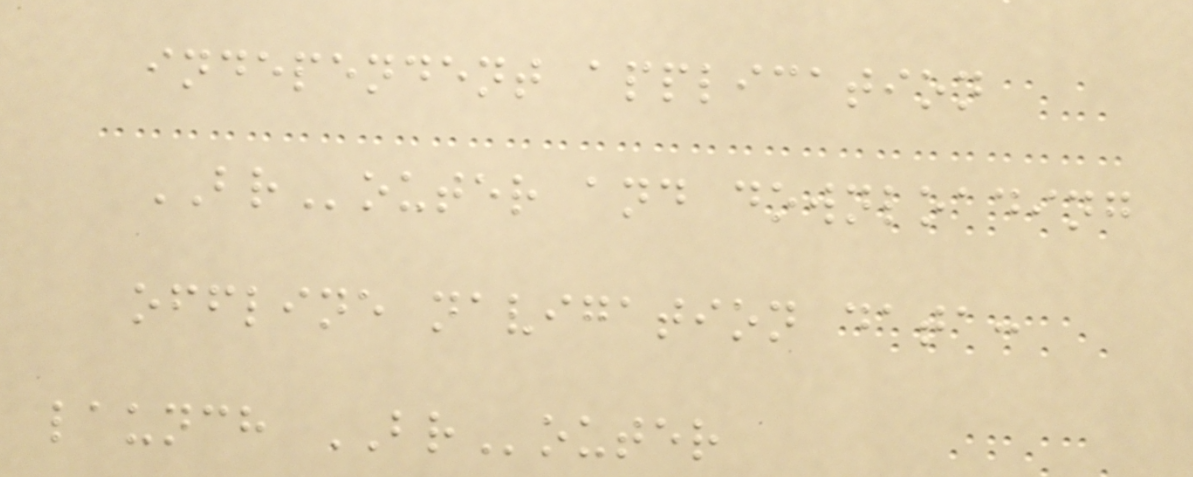independent application
BRouter and downloading
offline navigation data:
launch BRouter
